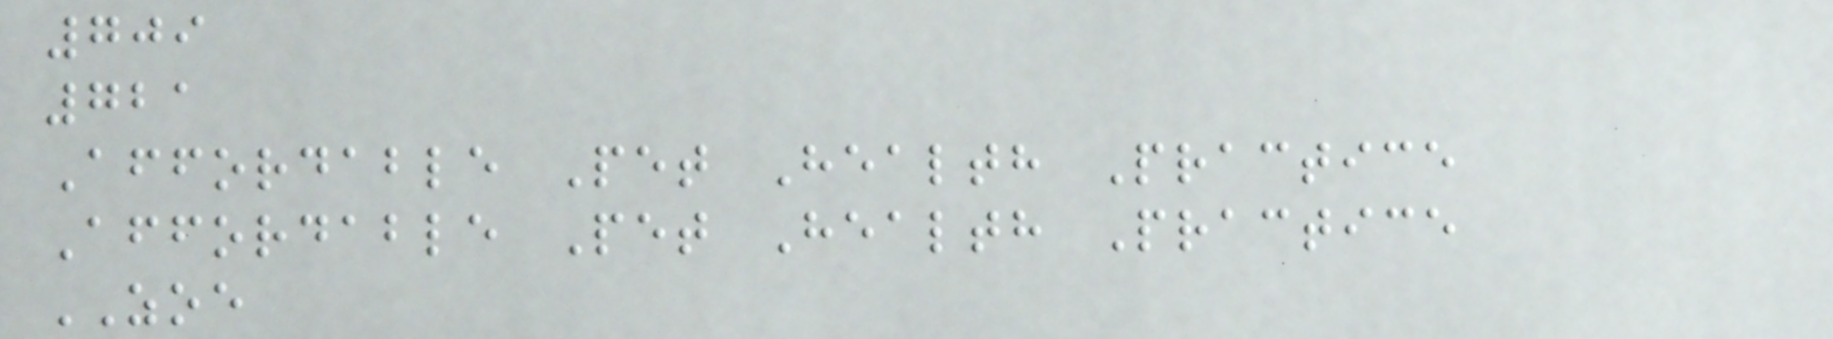709
721
Affordable Pet Health Practice
Affordable Pet Health Practice
ZOE
